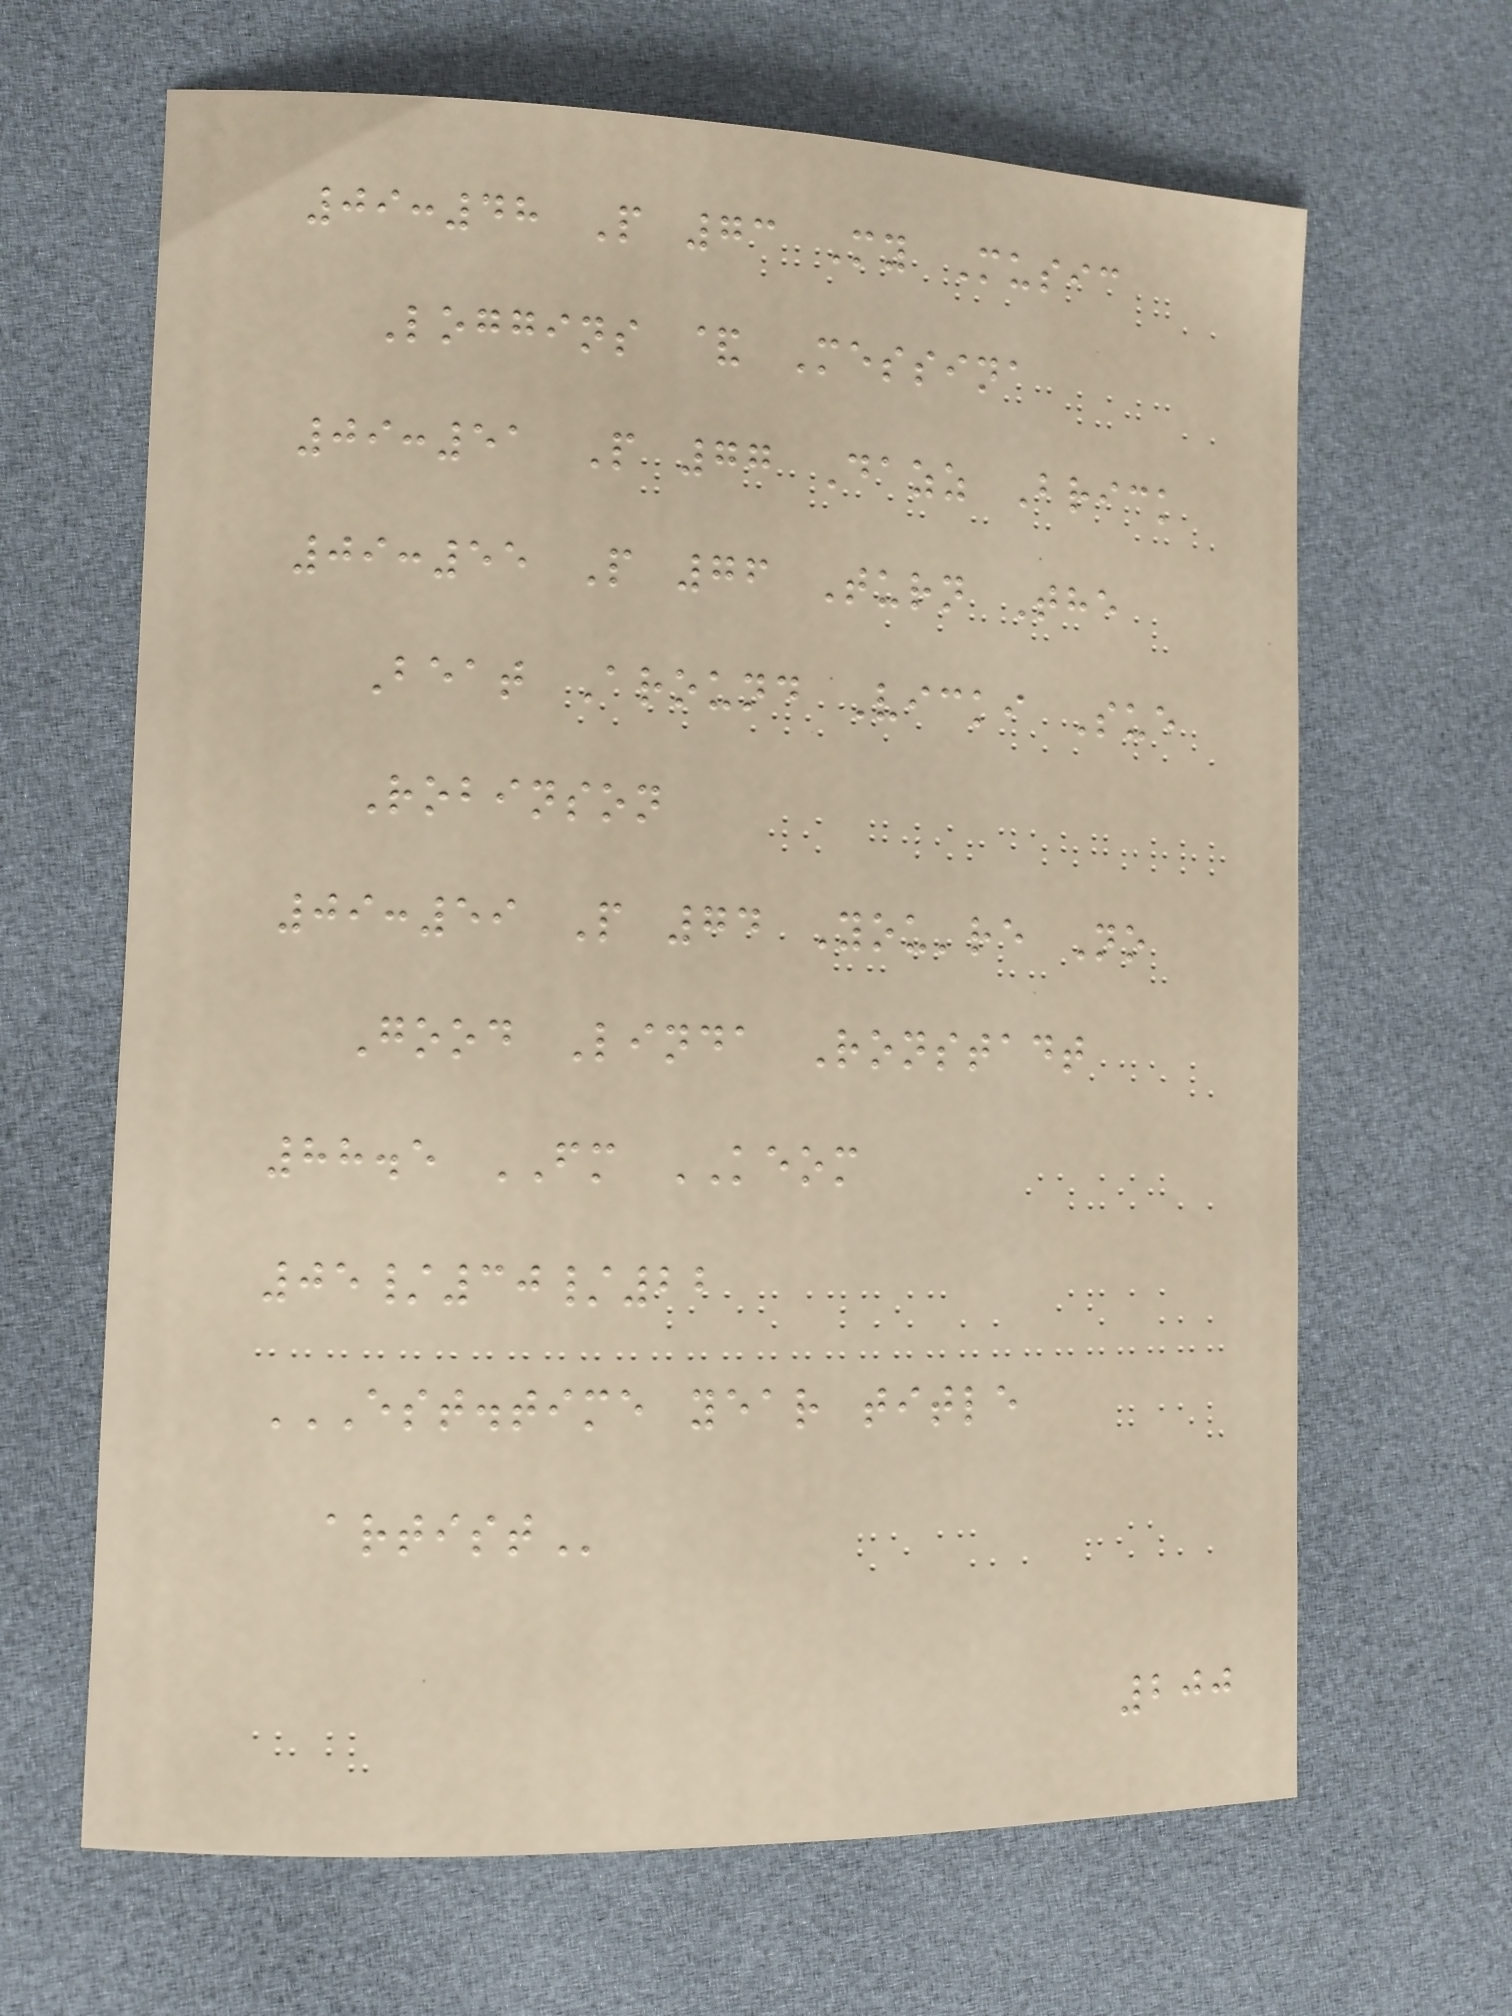09:48 P 73 My Music
Loggins & Messina
09:51 P 77 Dazz Brick
09:55 P 76 Turn The
Beat Around Vicki Sue
Robinson
09:59 P 74 You're No
Good Linda Ronstadt
88.5 FM KEOM
05/30/22
EST.TIME YEAR TITLE
ARTIST
200
